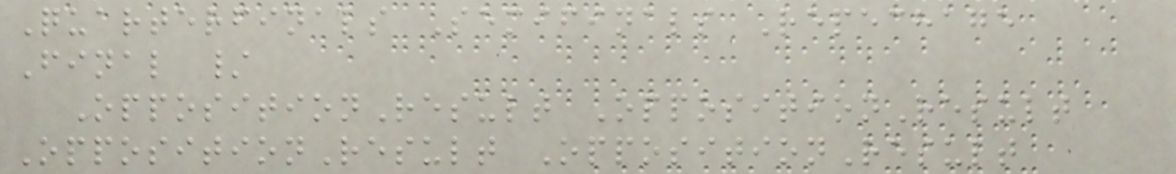Quarterfinals Semifinals Repechage
Final /
OppositionResult OppositionResult
OppositionResult OppositionResult
